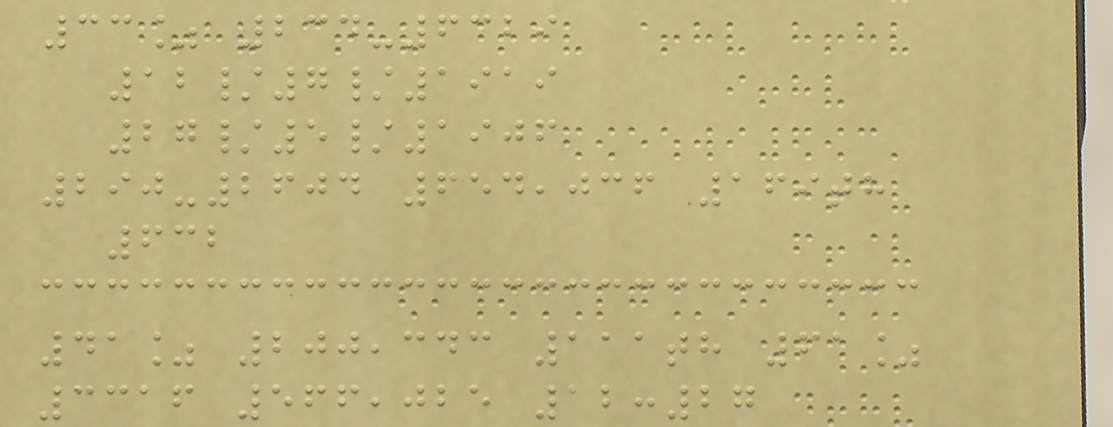33% 234-6329
12/7/1919
27/5/1906
290-2604 654,036 169th
632
41% 200,343 111th 61%
3316 566,025 12:27
